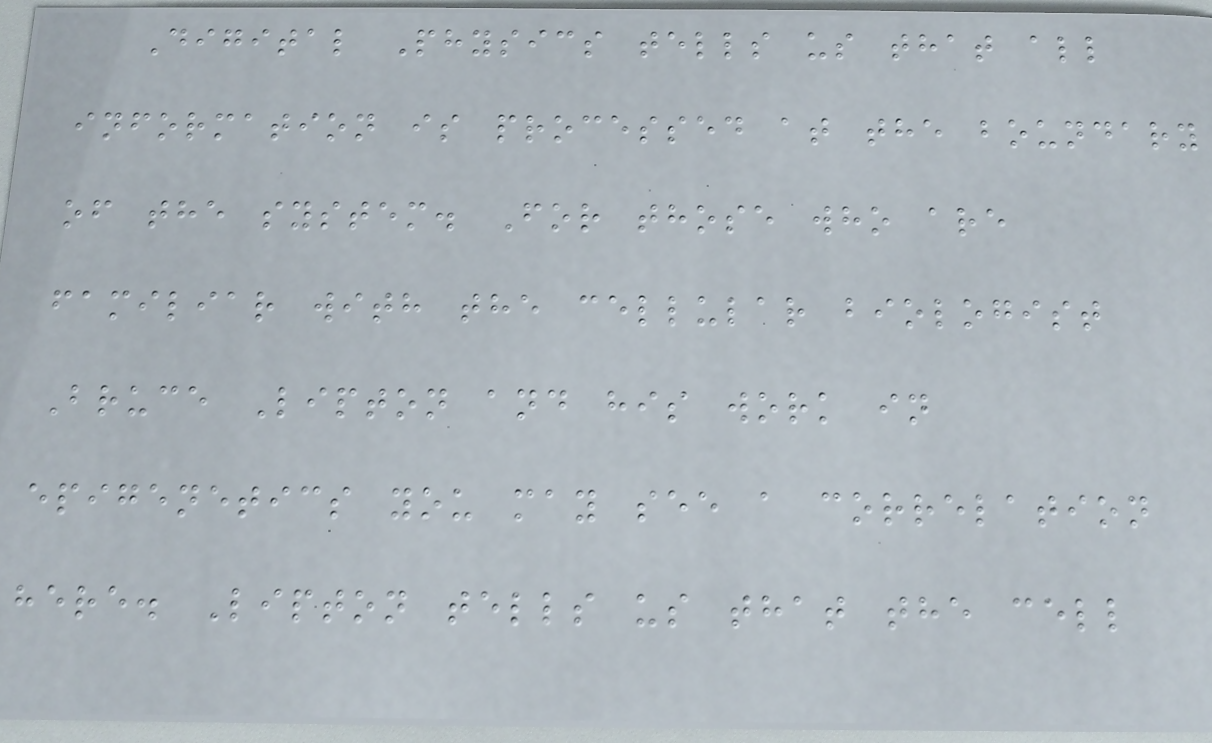Digital Physics tells us that all
information is processed at the boundary
of the system. For those who are
familiar with the cellular biologist
Bruce Lipton and his work in
epigenetics you may see a correlation
here. Lipton tells us that the cell
